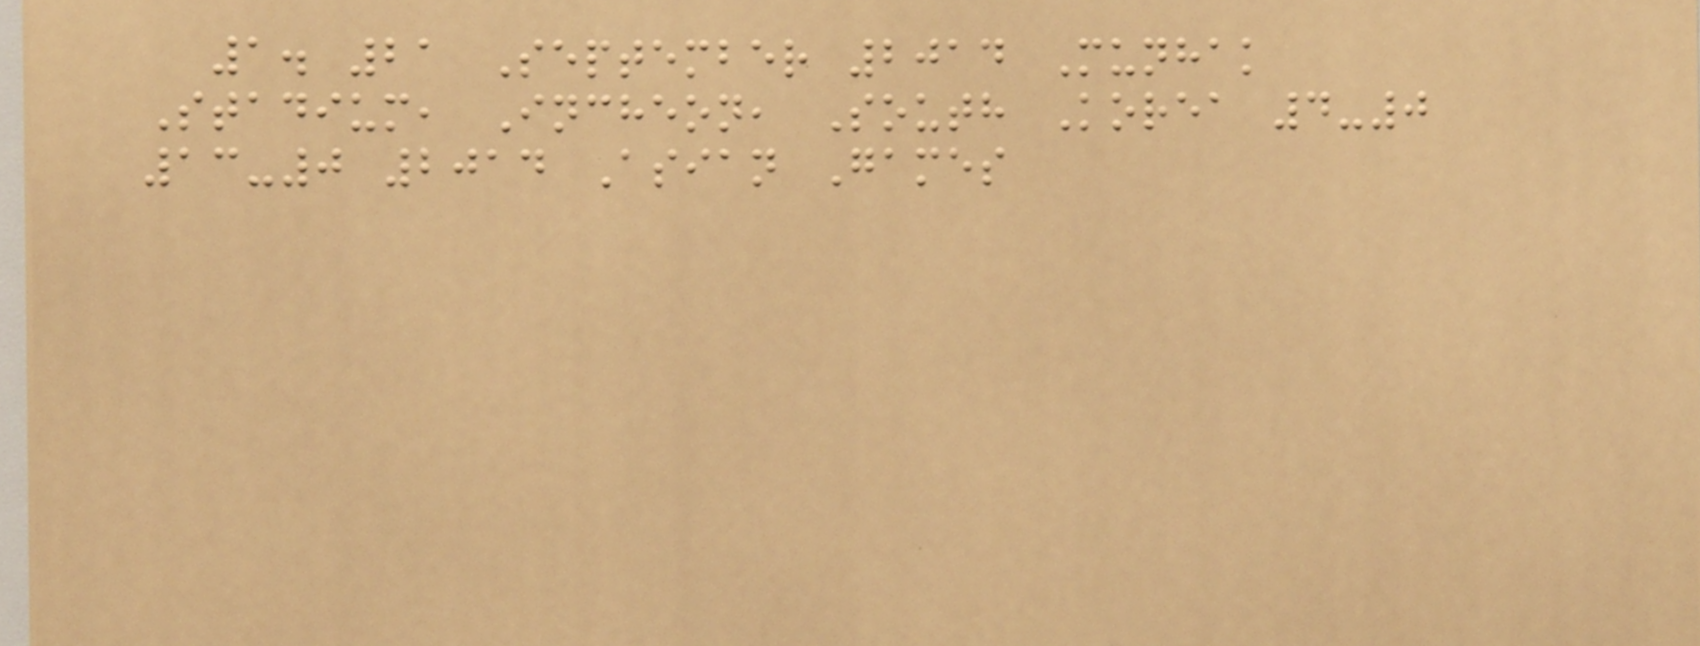1. 21 September 2014 Munhak
Stadium, Incheon, South Korea 4-0
13-0 2014 Asian Games
